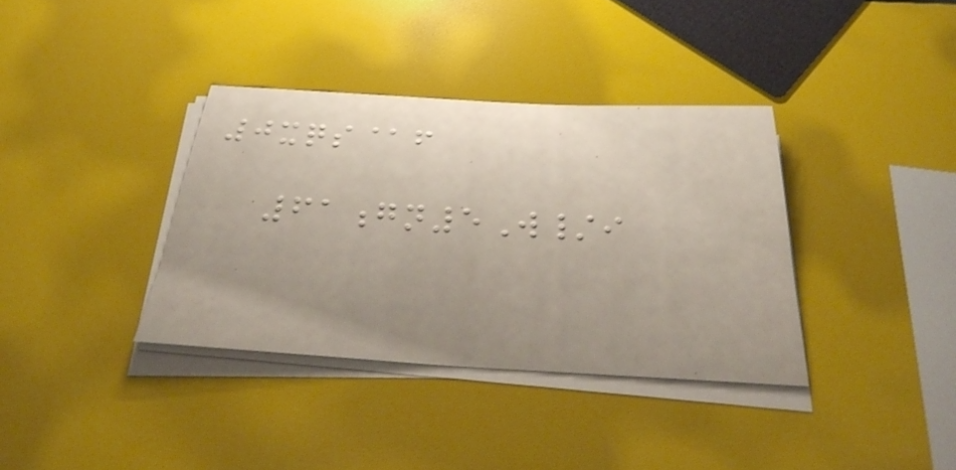0xqs@f
61gn5W/i
